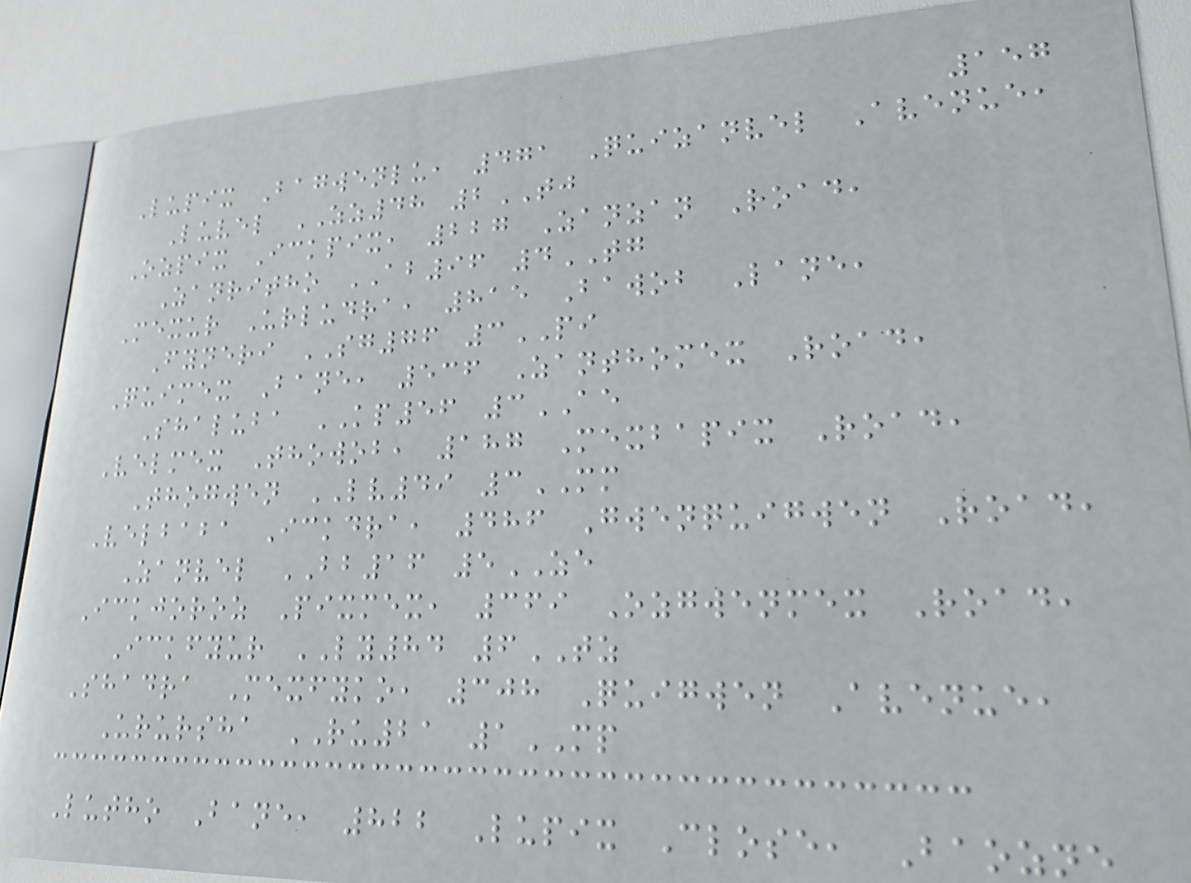157
Lupix Bagwenlu, 471 Quizanvel Avenue,
Luvel ZZ48 2TJ
Ozpix Ickpix, 227 Zanzan Road,
Zanritho AB96 4TG
Mexur Urludra, 815 Bawob Lane,
Fyneri SG76 3PI
Quimex Bane, 536 Zanthomex Road,
Shaluba KP56 3AE
Velmex Thowob, 187 Mexbapix Road,
Thogwen LV49 3MM
Velbaba Ickdra, 486 Gwenquigwen Road,
Zanvel BB16 5ZE
Ickjoroz Pixmex, 369 Ozgwenmex Road,
Ickfyur LY84 6TZ
Shadra Mexfyko, 308 Quigwen Avenue,
Urursha RU21 1MP
Lutho Bane, 822 Lupix Close, Baozne
